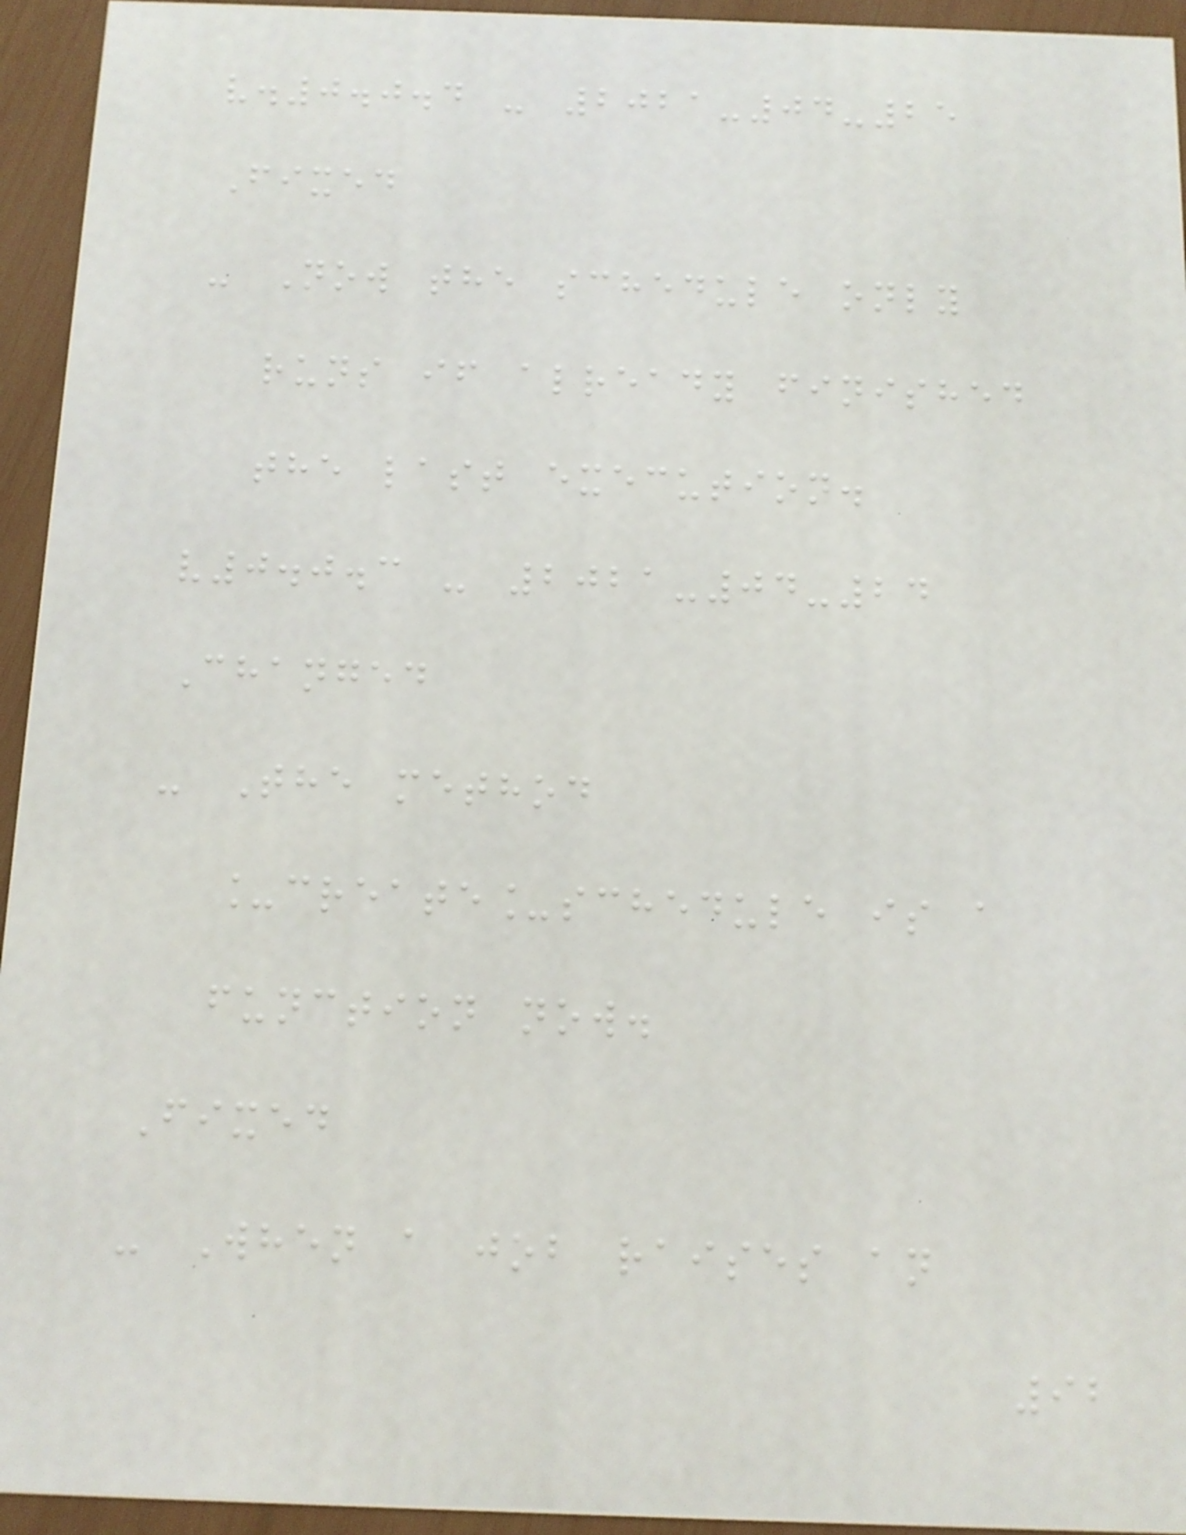v.0.0.4 - 2021-04-25
Fixed
- Now the schedule only
runs if already finished
the last execution.
v0.0.3 - 2021-04-24
Changed
- The method
_create_schedule is a
function now.
Fixed
- When a job raises an
92
